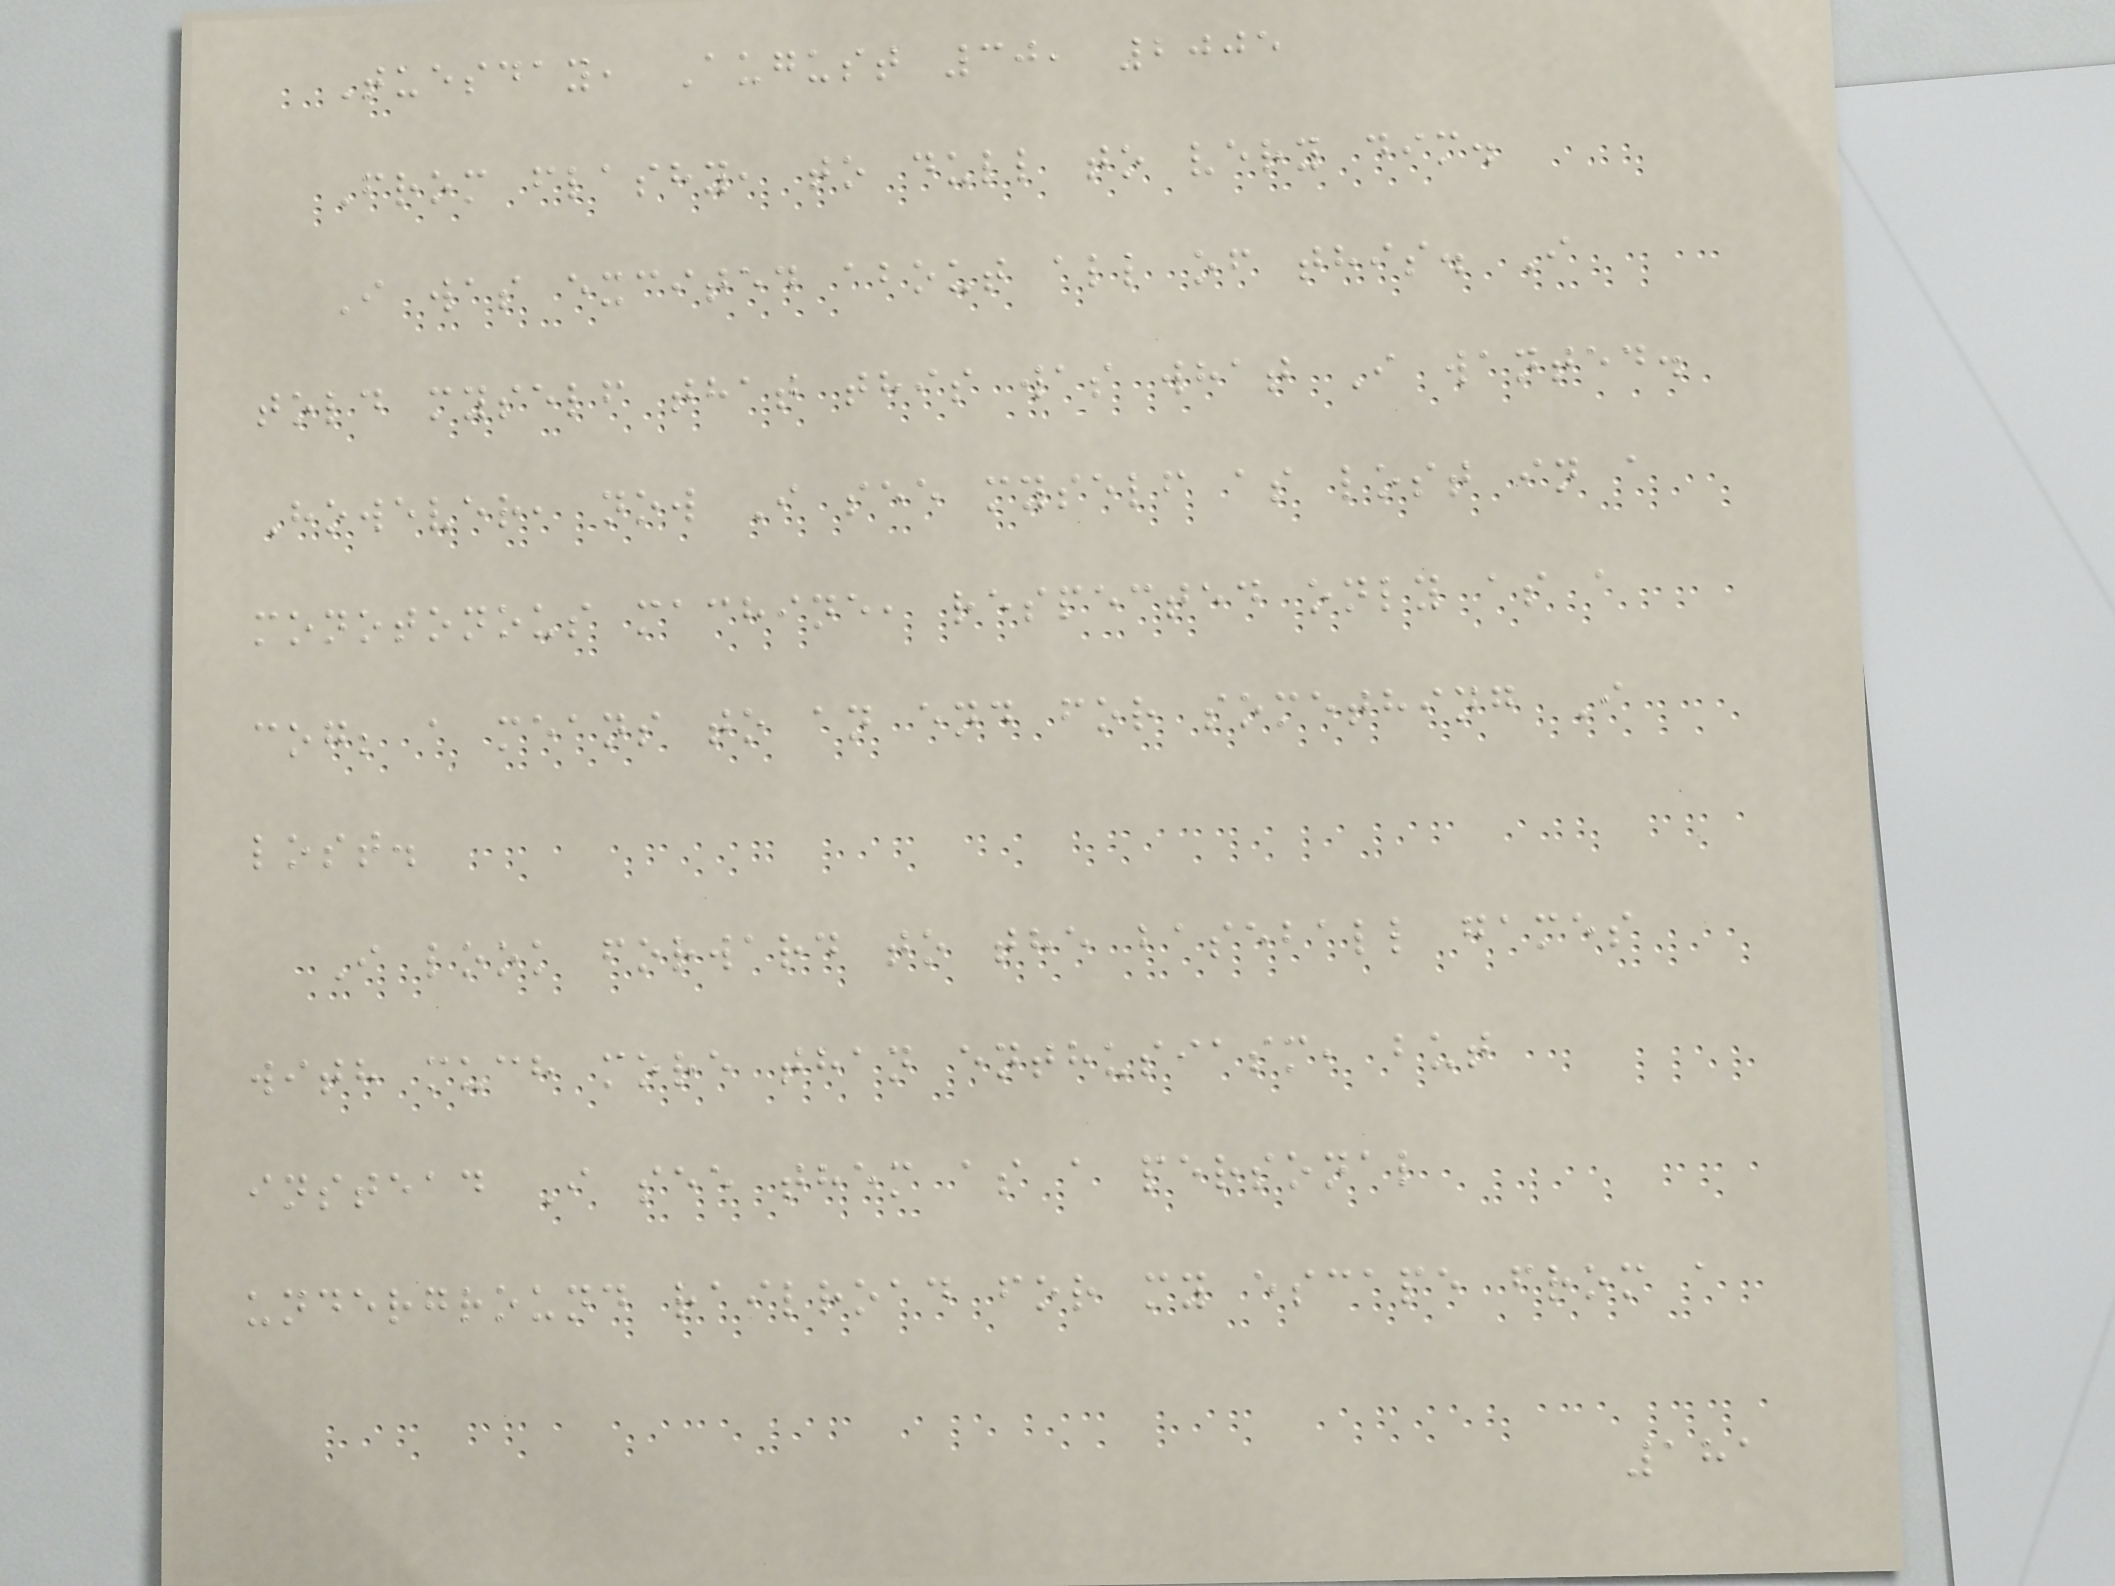Tuesday, August 30, 2005
From flashy, to dull to very dim.
I was excited about all of this. I
told myself that this was what I wanted.
However, now I see myself as lost in a
monotonous machine, respected only as a
cog; a means to an end for something I
lost.
I look forward to the baseball games
with much more than enthusiasm, but
instead I see them as a personal
underground railroad for my escape from a
181
